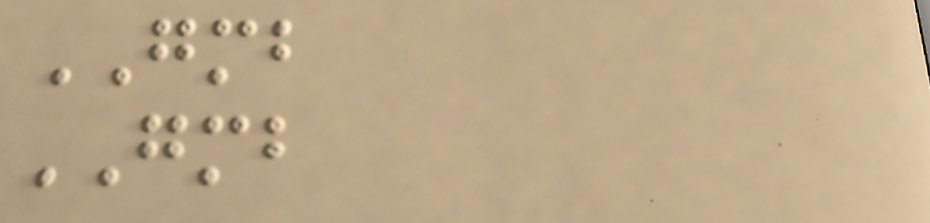GMB
GMB
